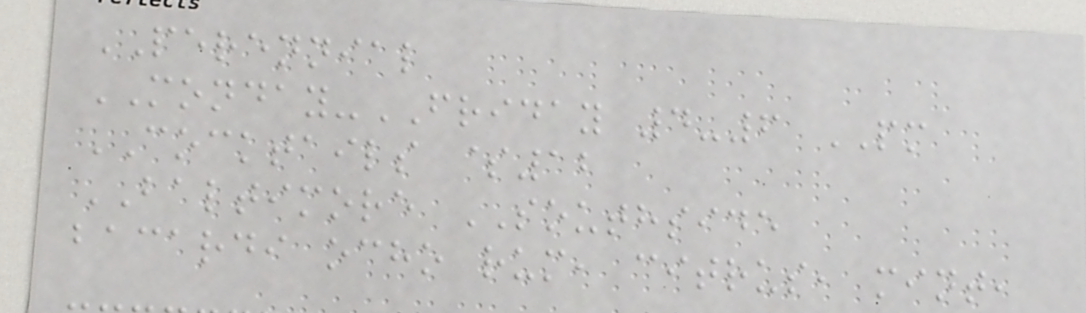PERENNIAL
MONDAY-FRIDAY 4-6 PM
COCKTAILS $12
BALTIMORE SOUTHSIDE
bacardi ocho rum, citrus, mint,
